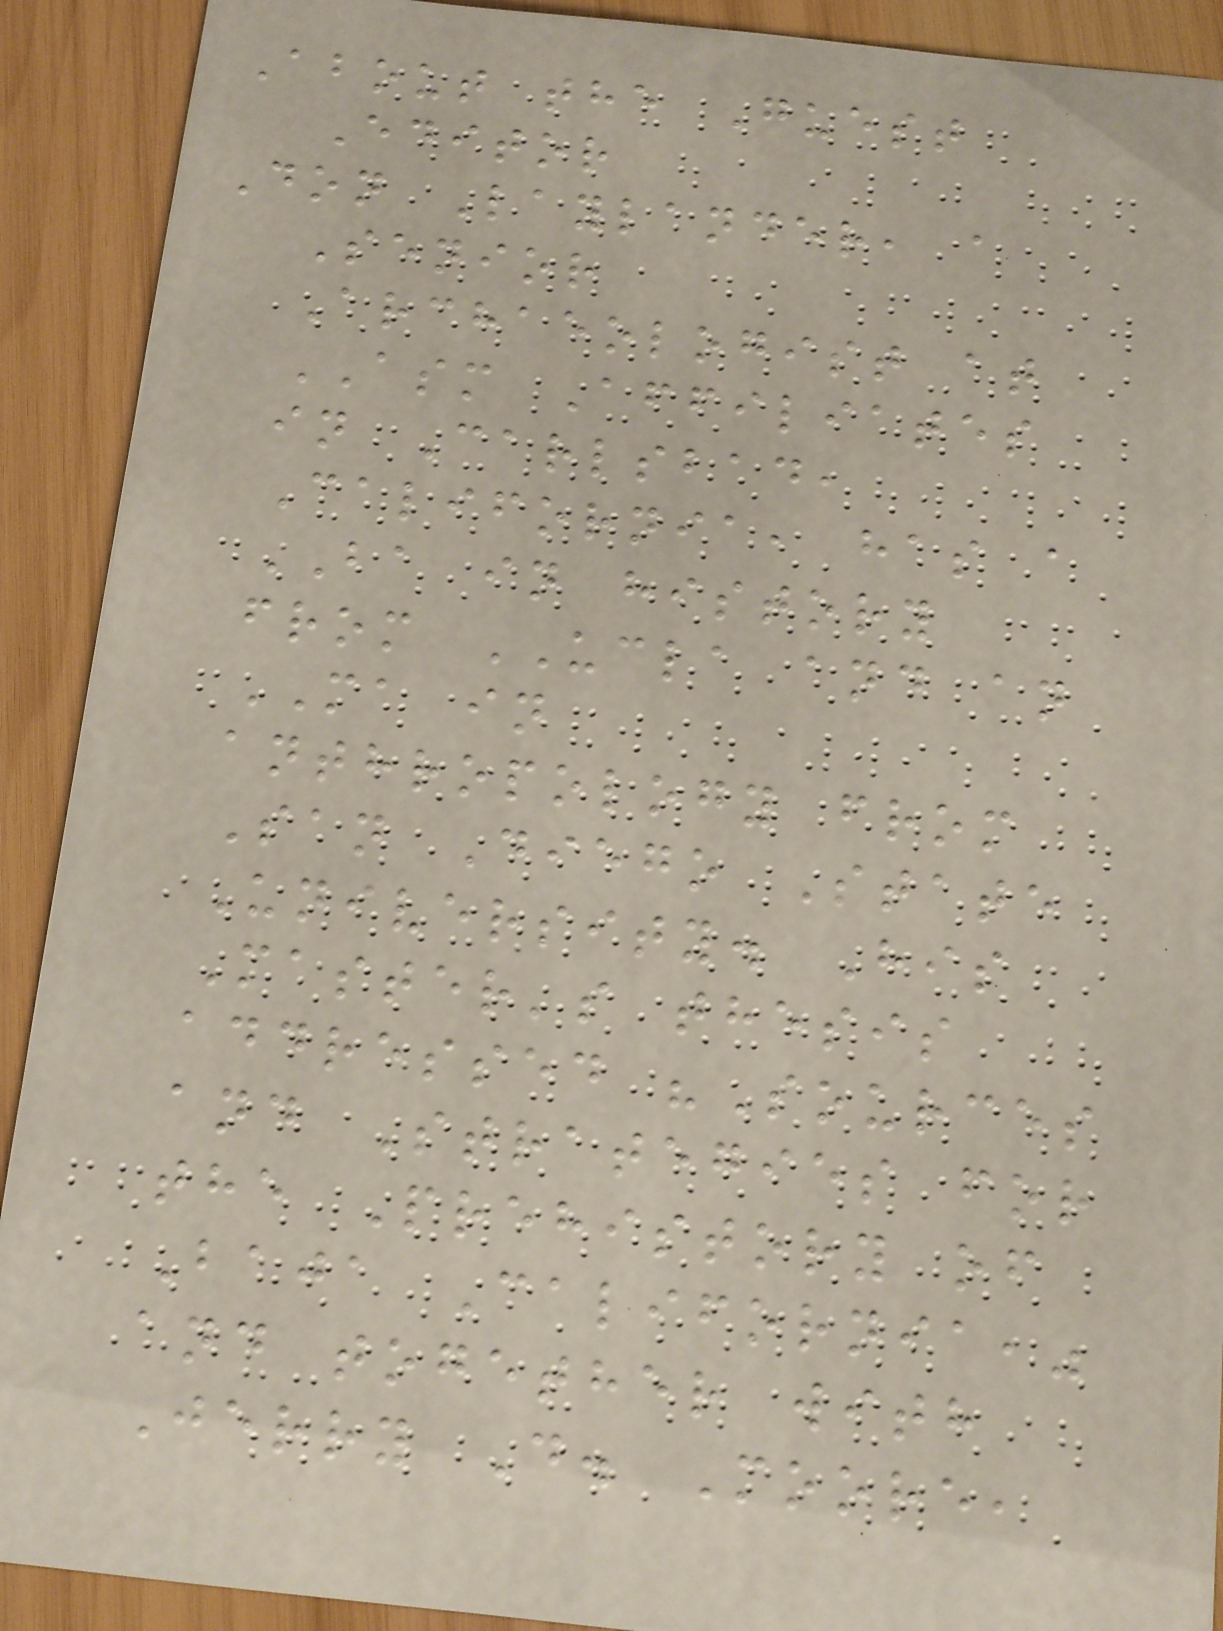About the Guest
Editor
Don Laylander, a
Senior
Archaeologist at
ASM Affiliates
in Carlsbad,
California, has a
BA in history
from UCLA and an
MA in
anthropology from
San Diego State
University. His
Master's thesis
addressed "Sources
and Strategies for
the Prehistory of
Baja California,"
and together with
Jerry D. Moore,
